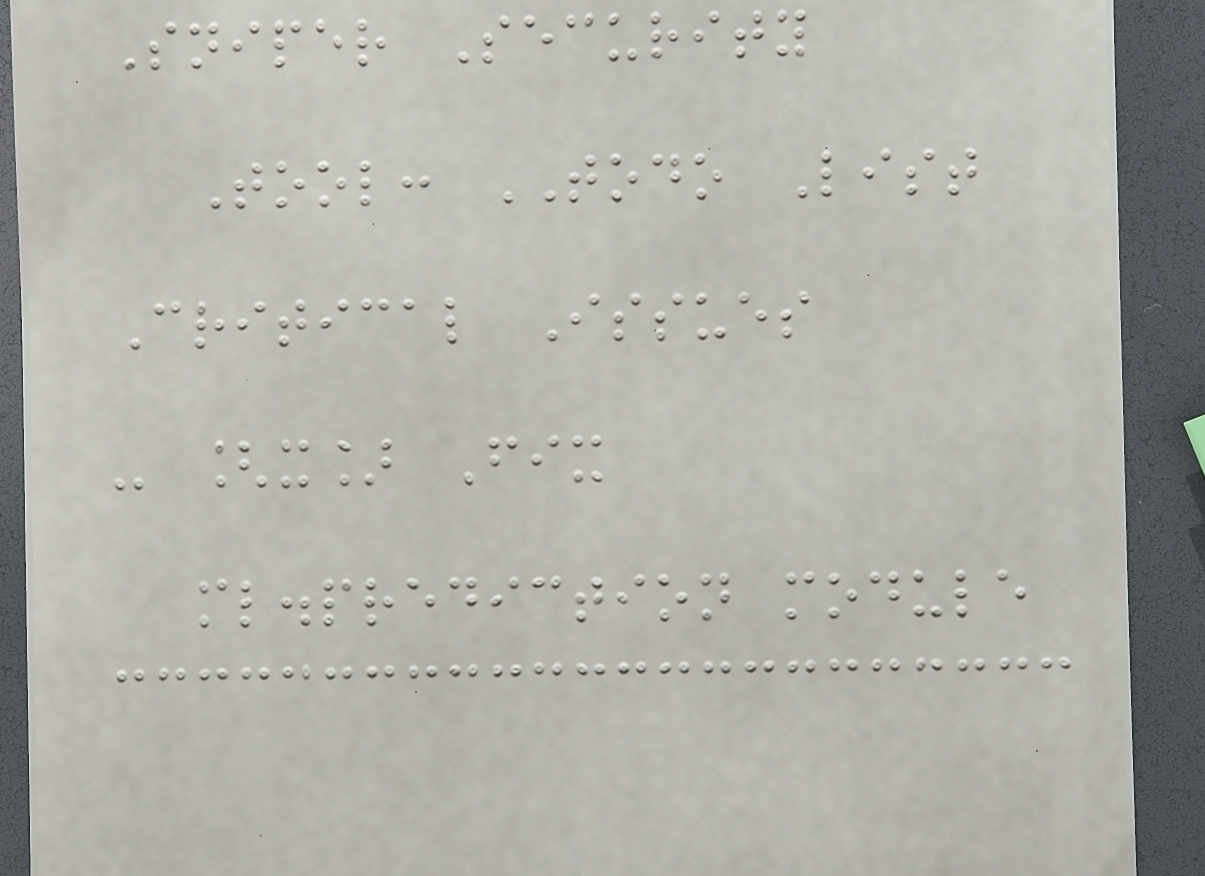Sniper Security
Tool: TODO List
Critical Issues
- [x] Fix
ml.prediction module
